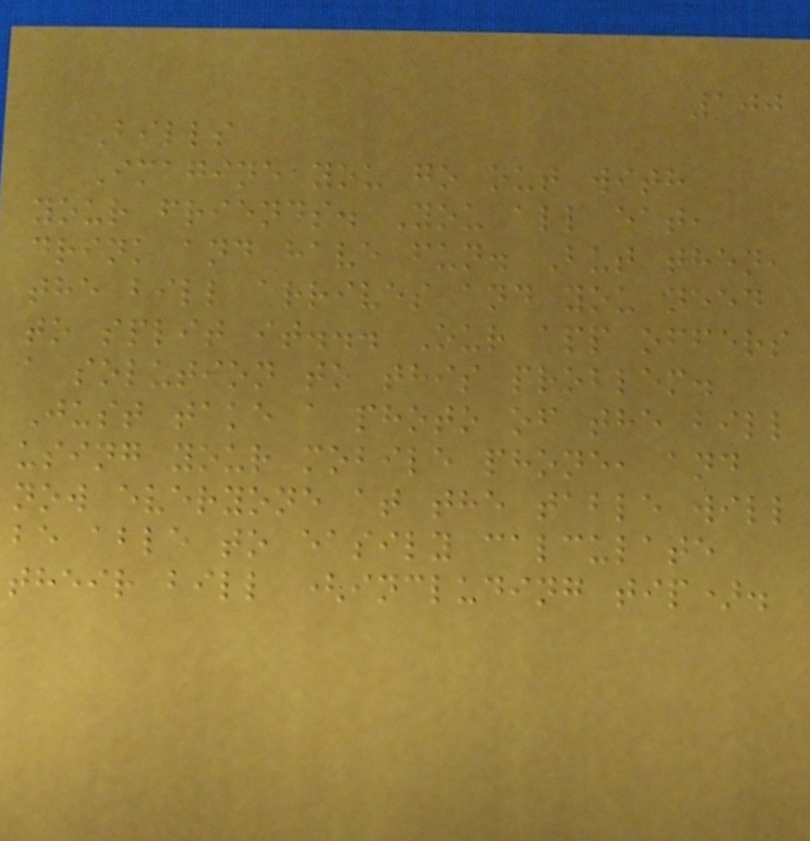100
Bills
Imagine you go out with
your friends. You all eat,
drink and have fun. But then,
the bill arrives and you need
to split it... Our app offers
a solution to this problem.
Just take a photo of the bill
using your mobile phone, and
now everyone at the table will
be able to easily calculate
their bill (including tip).
